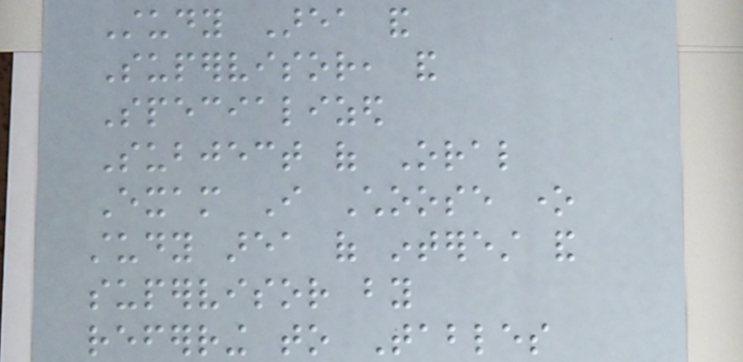Study Area and
Supervisor, and
Specialized
Subject of Oral
Exam I Choose one
study area of interest and
supervisor by
referring to Tables
